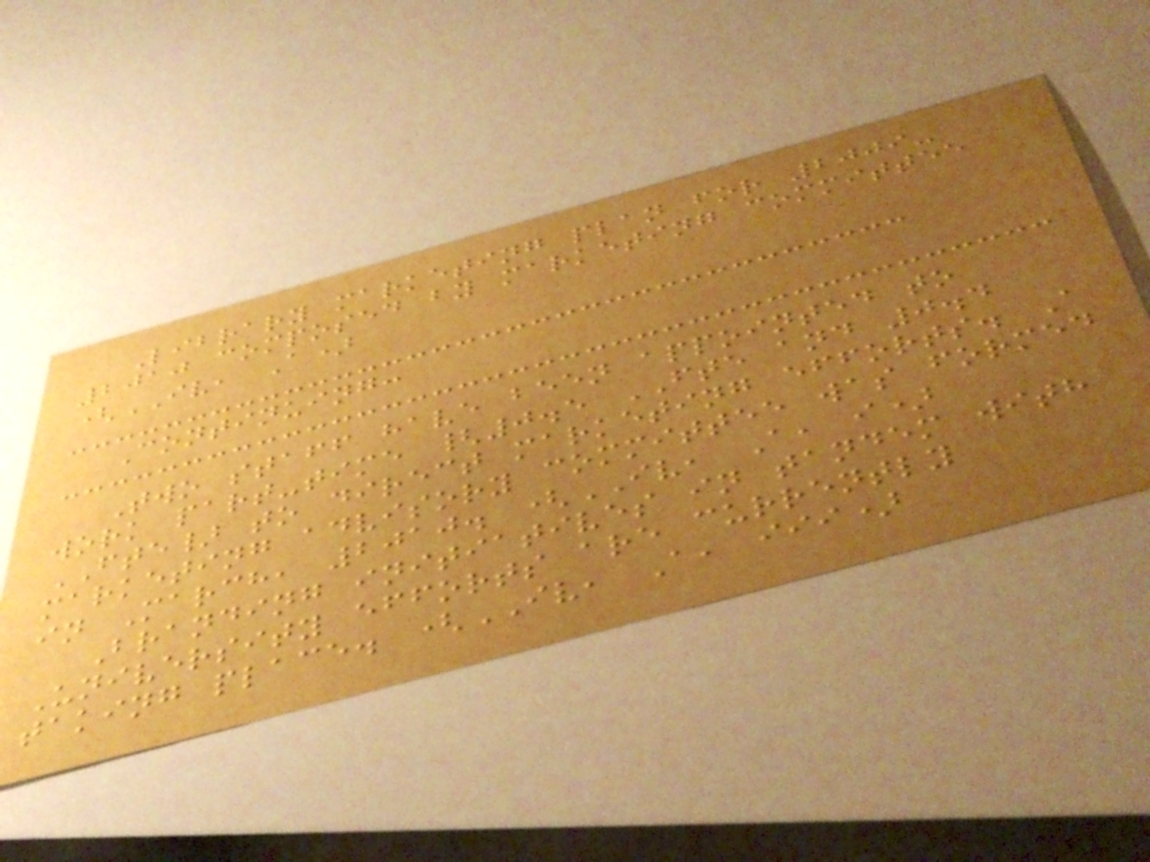Library marketing plan for 2009-
2010 composed by marketing committee
(IV, A)
Continuing:
Two staff have been appointed to
work part-time {0.5 FTE and 0.4
FTE} to direct marketing efforts. A
marketing advisory committee was formed
in March, 2010. (IV, A, i)
Branding initiatives in tandem with
University efforts are currently
taking place. (IV, A, iii)
